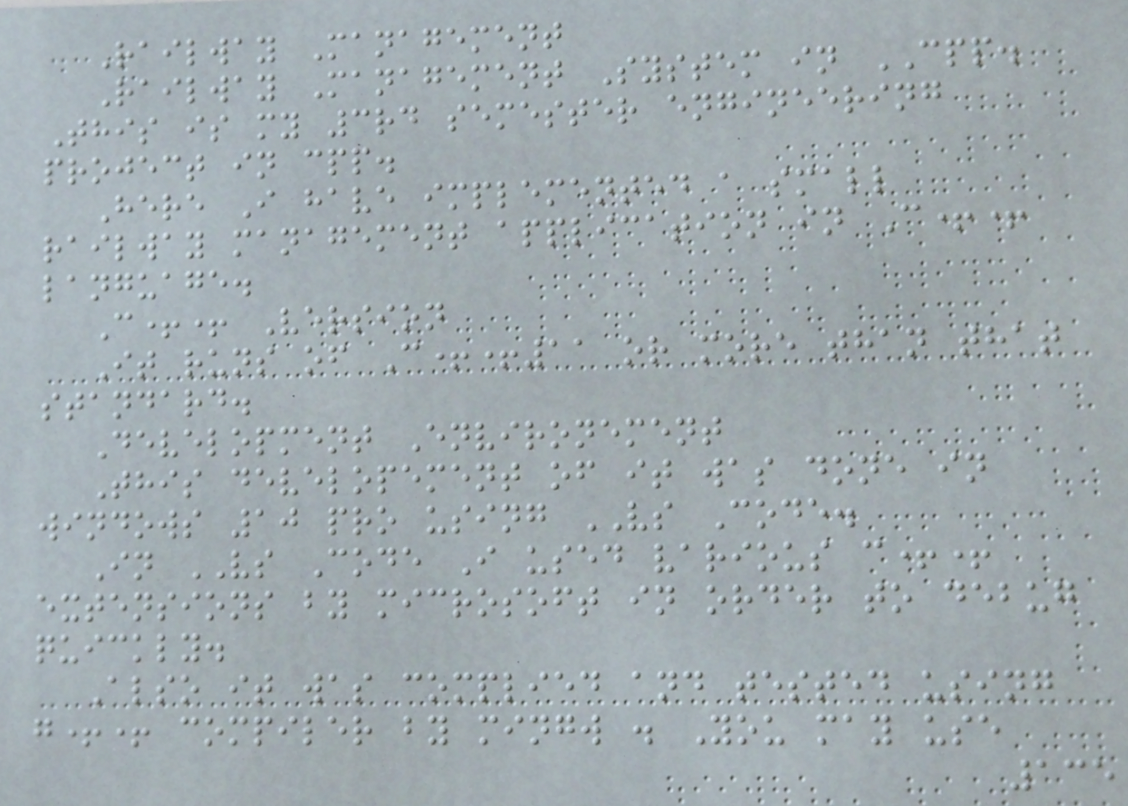Railway Management
Railway Management System in CPP.
This is my 3rd semester engineering
project in cpp.
Here I have implemented a small
railway management application in C++
language.
C++ Version
It runs of C++11 or more than that
standard.
Development Environement
This developement of it was done in
windows 10 pro using VS Code.
In VS Code I used various c++
extensions by microsoft in order to debug
quickly.
Also it was complied and tested using
g++ compiler by mingw . You may use
135
